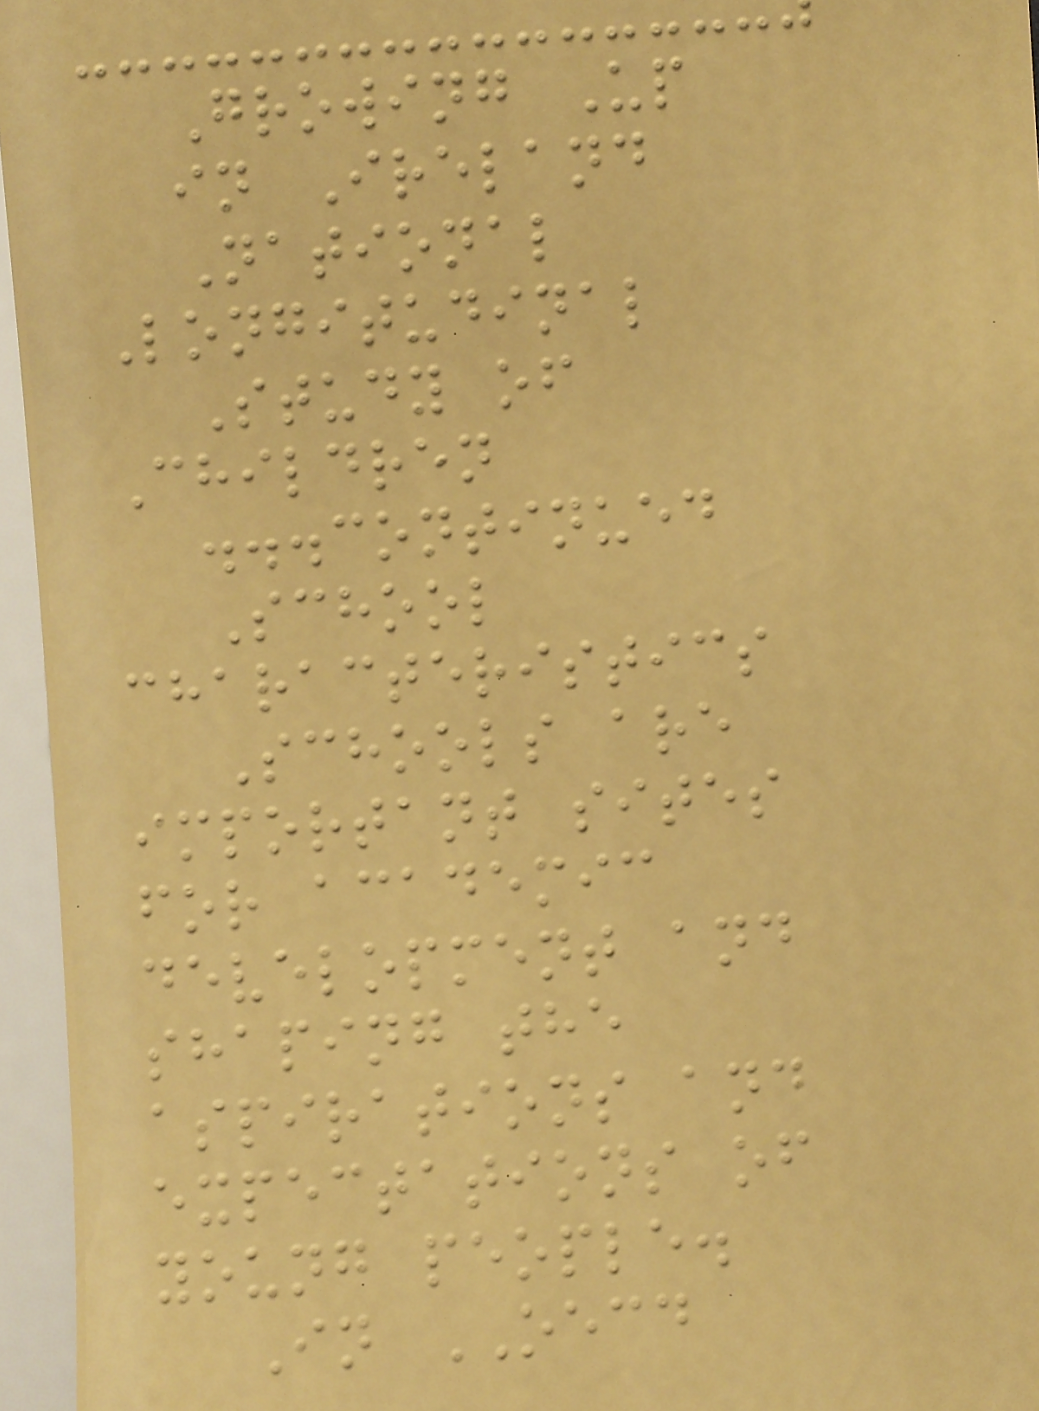Growing Up
in Ireland
National
Longitudinal
Study of
Children
...continued
School
characteristics
Schools are
important sites
for academic
development and
shaping the
aspirations and
expectations of
young people.
In OECD
